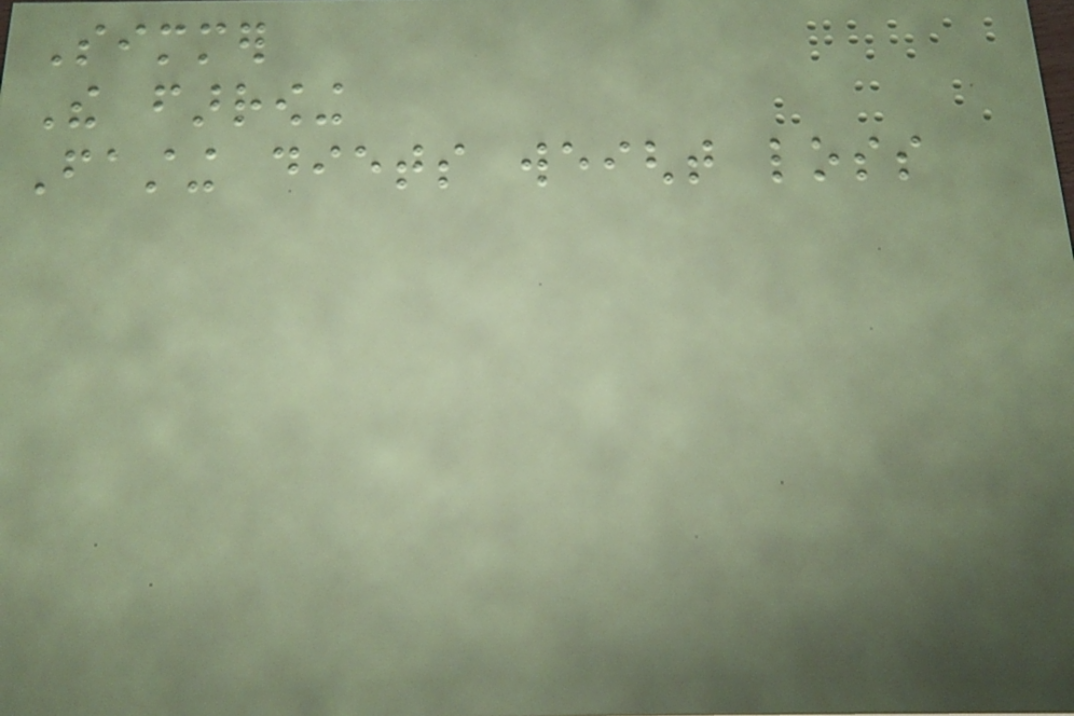Simmer
The farrowing
Fasting diets weight loss
